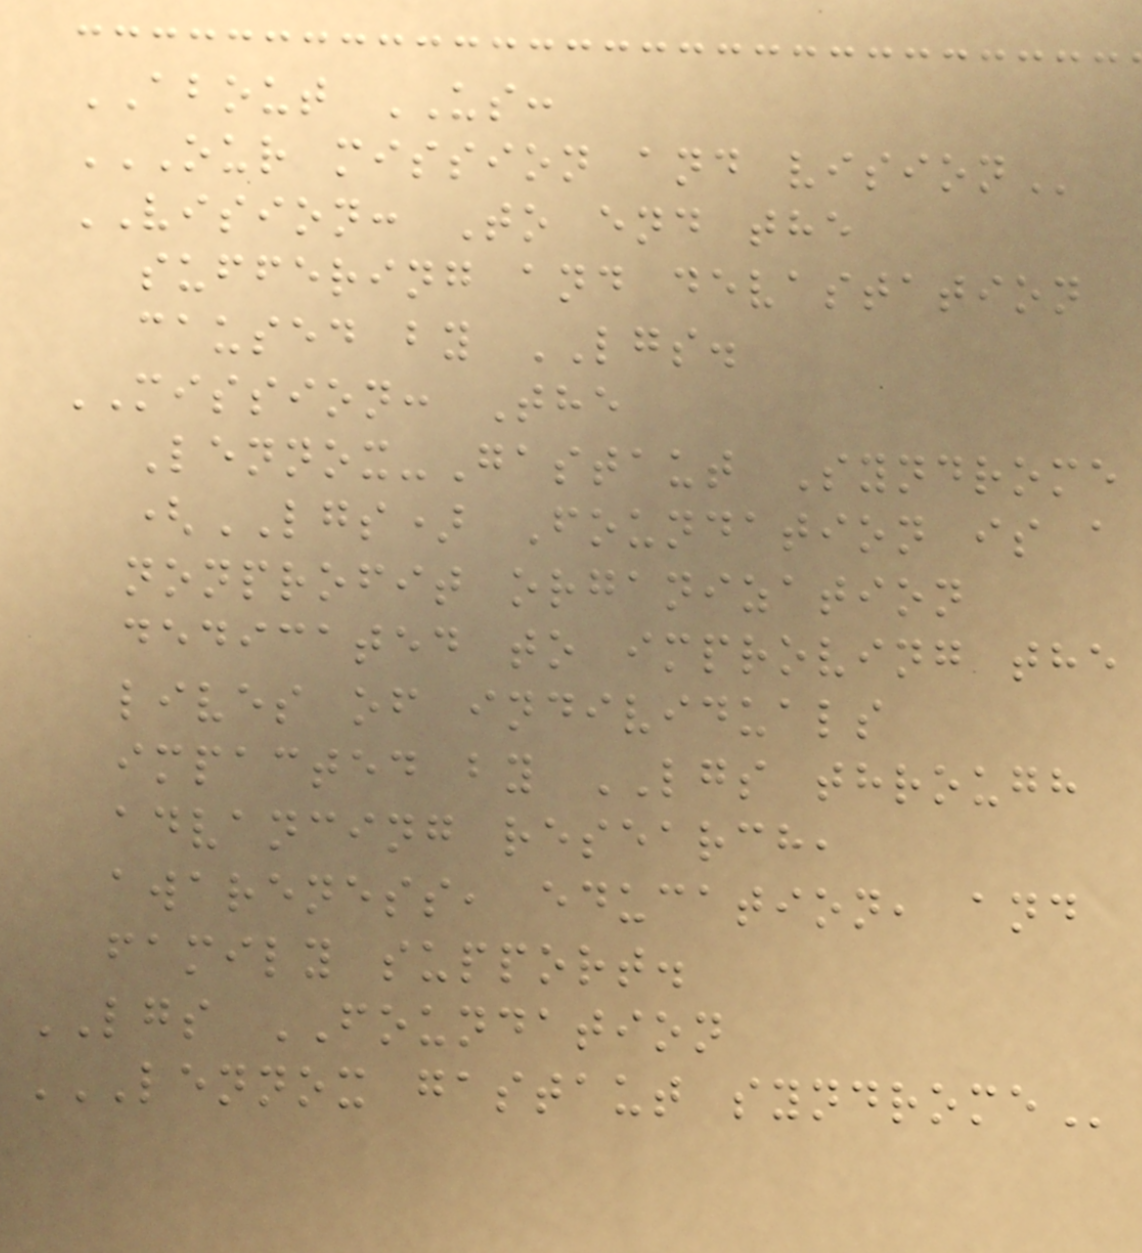ABOUT US:
OUR MISSION AND VISION
VISION: To end the
suffering and devastation
caused by LGS.
MISSION: The
Lennox-Gastaut Syndrome
(LGS) Foundation is a
nonprofit organization
dedicated to improving the
lives of individuals
impacted by LGS through
advancing research,
awareness, education, and
family support.
LGS FOUNDATION
LENNOX GASTAUT SYNDROME
